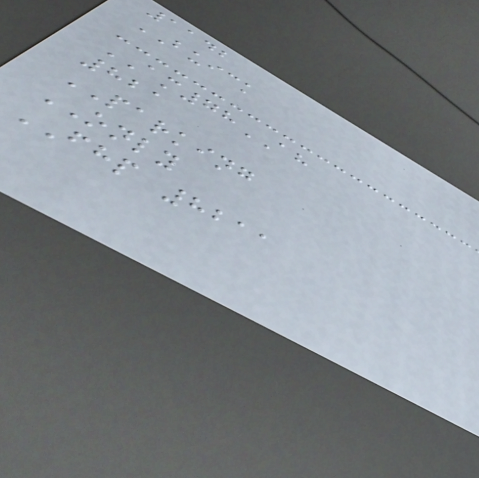1142
BUICK
AM78AH
821
PARKING
ONLY
FHP 8211
